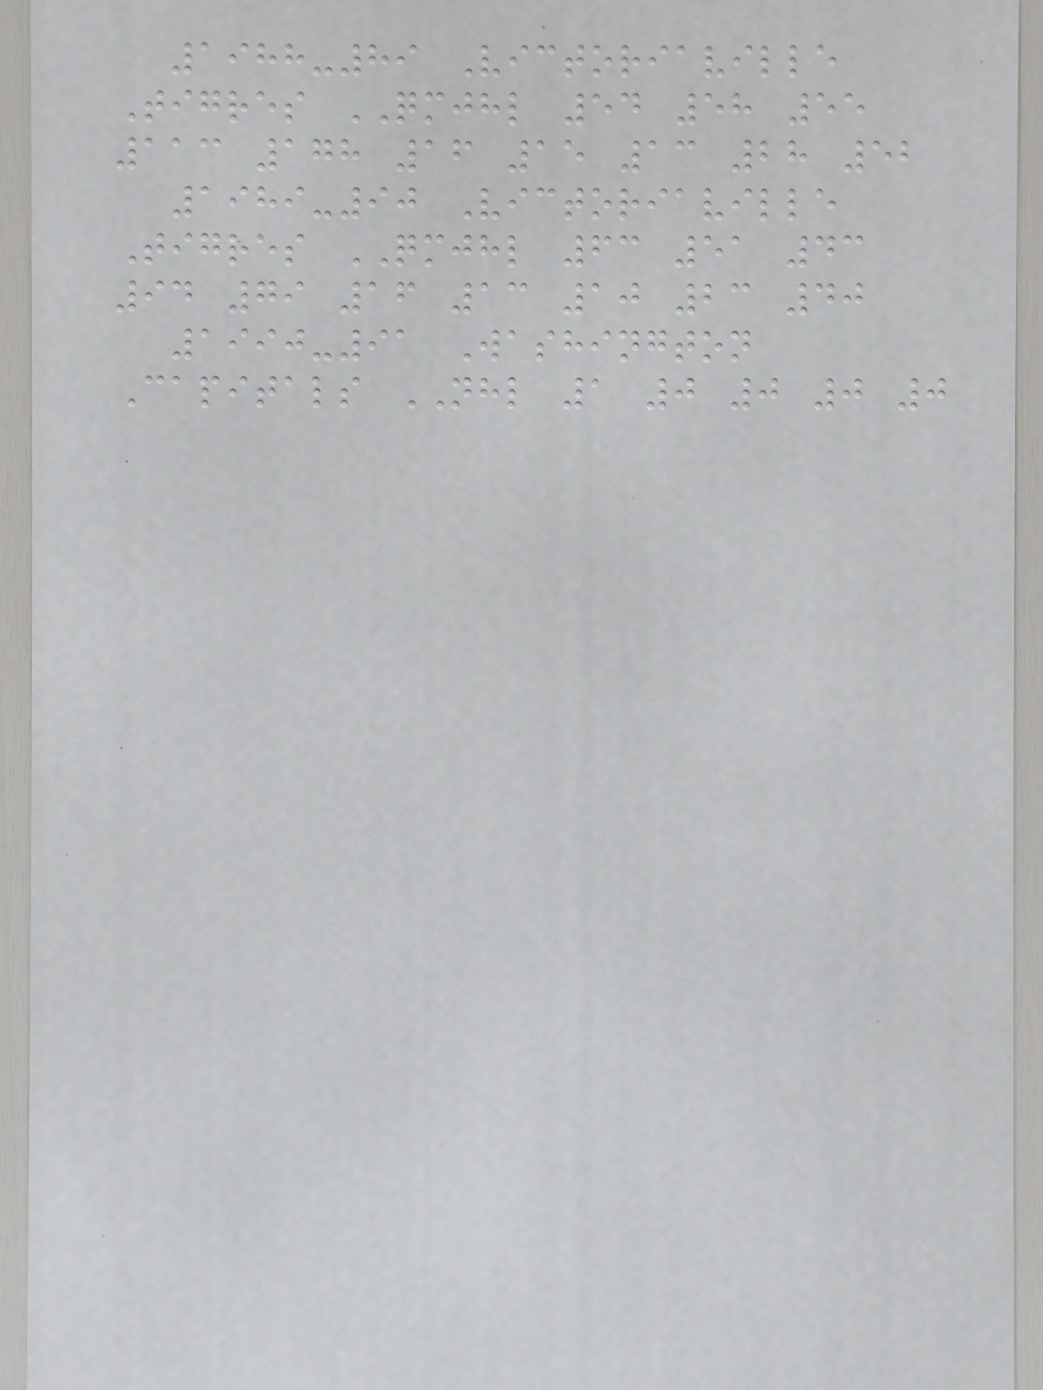1988-89 Victoriaville
Tigres QMJHL 54 58 55
113 178 16 15 13 28 52
1989-90 Victoriaville
Tigres QMJHL 63 51 43
94 79 16 13 10 23 40
1990-91 Washington
Capitals NHL 1 0 0 0 0
